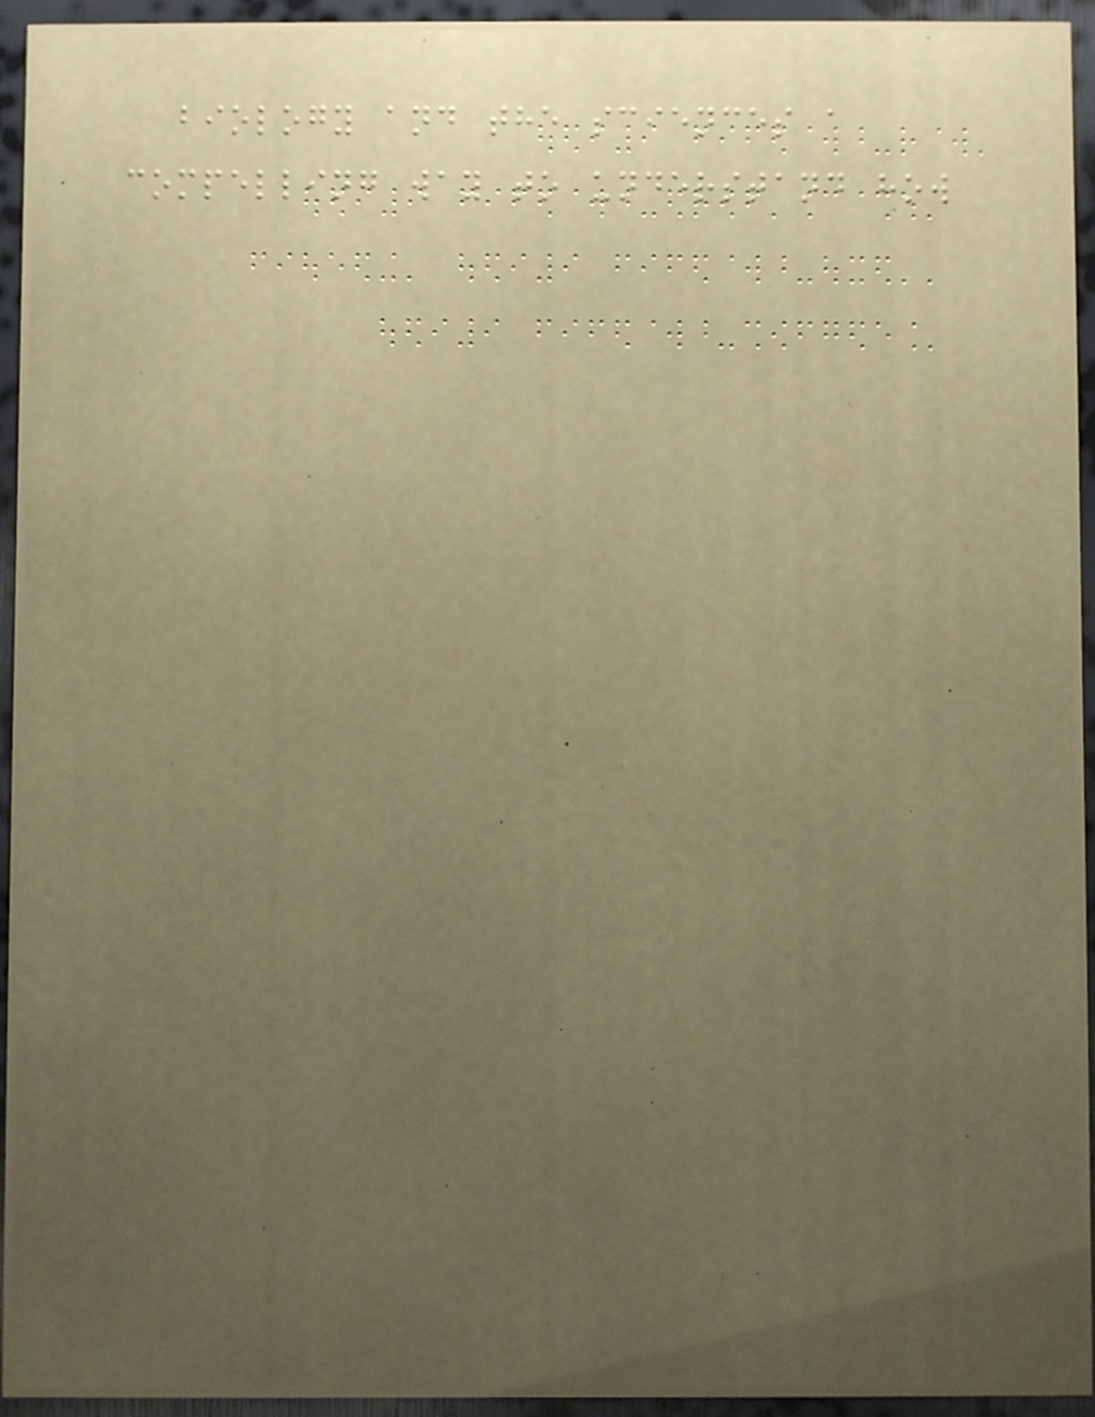biology and the sciences a
compelling way to understand how
